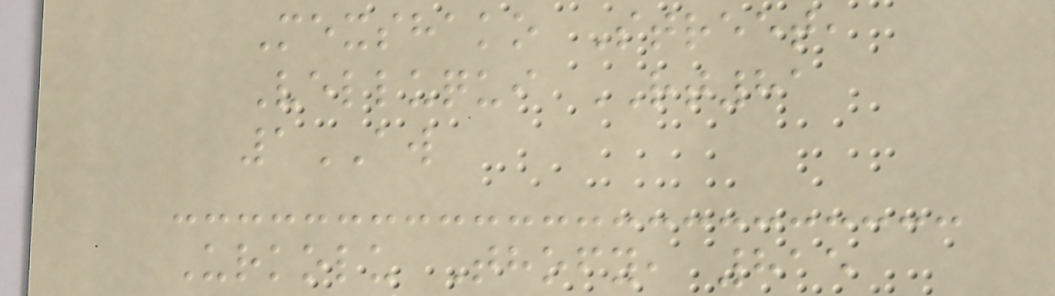Mexshako Street,
Velluqui RT81
1AW
Urkolu Thofy, 815
